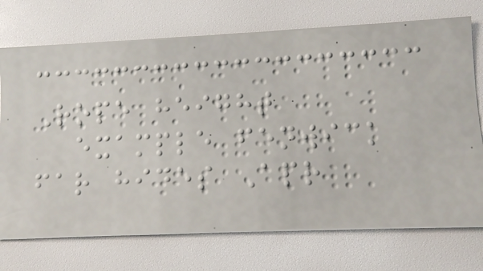Rope height
example fenwick
far hides Apr
